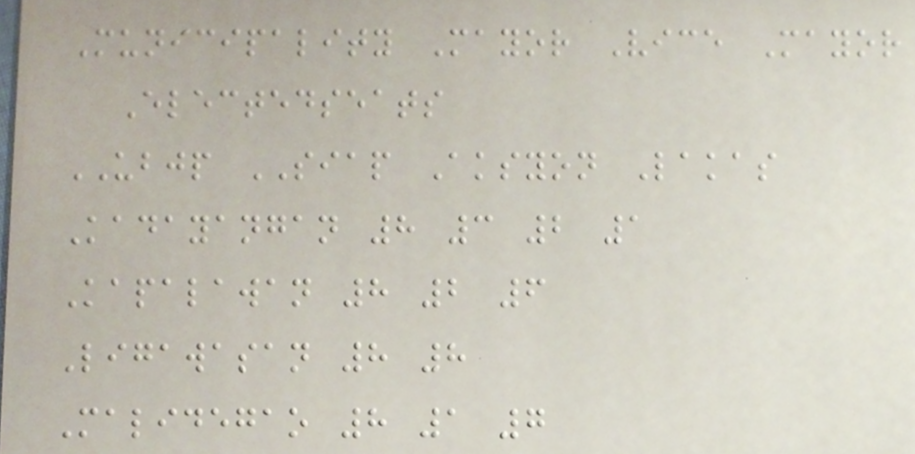Municipality Mayor Vice Mayor
Electedseats
UBJP SIAP Aksyon Lakas
Kadayangan 8 3 2 1
Kapalawan 8 2 6
Ligawasan 8 8
Malidegao 8 1 7
